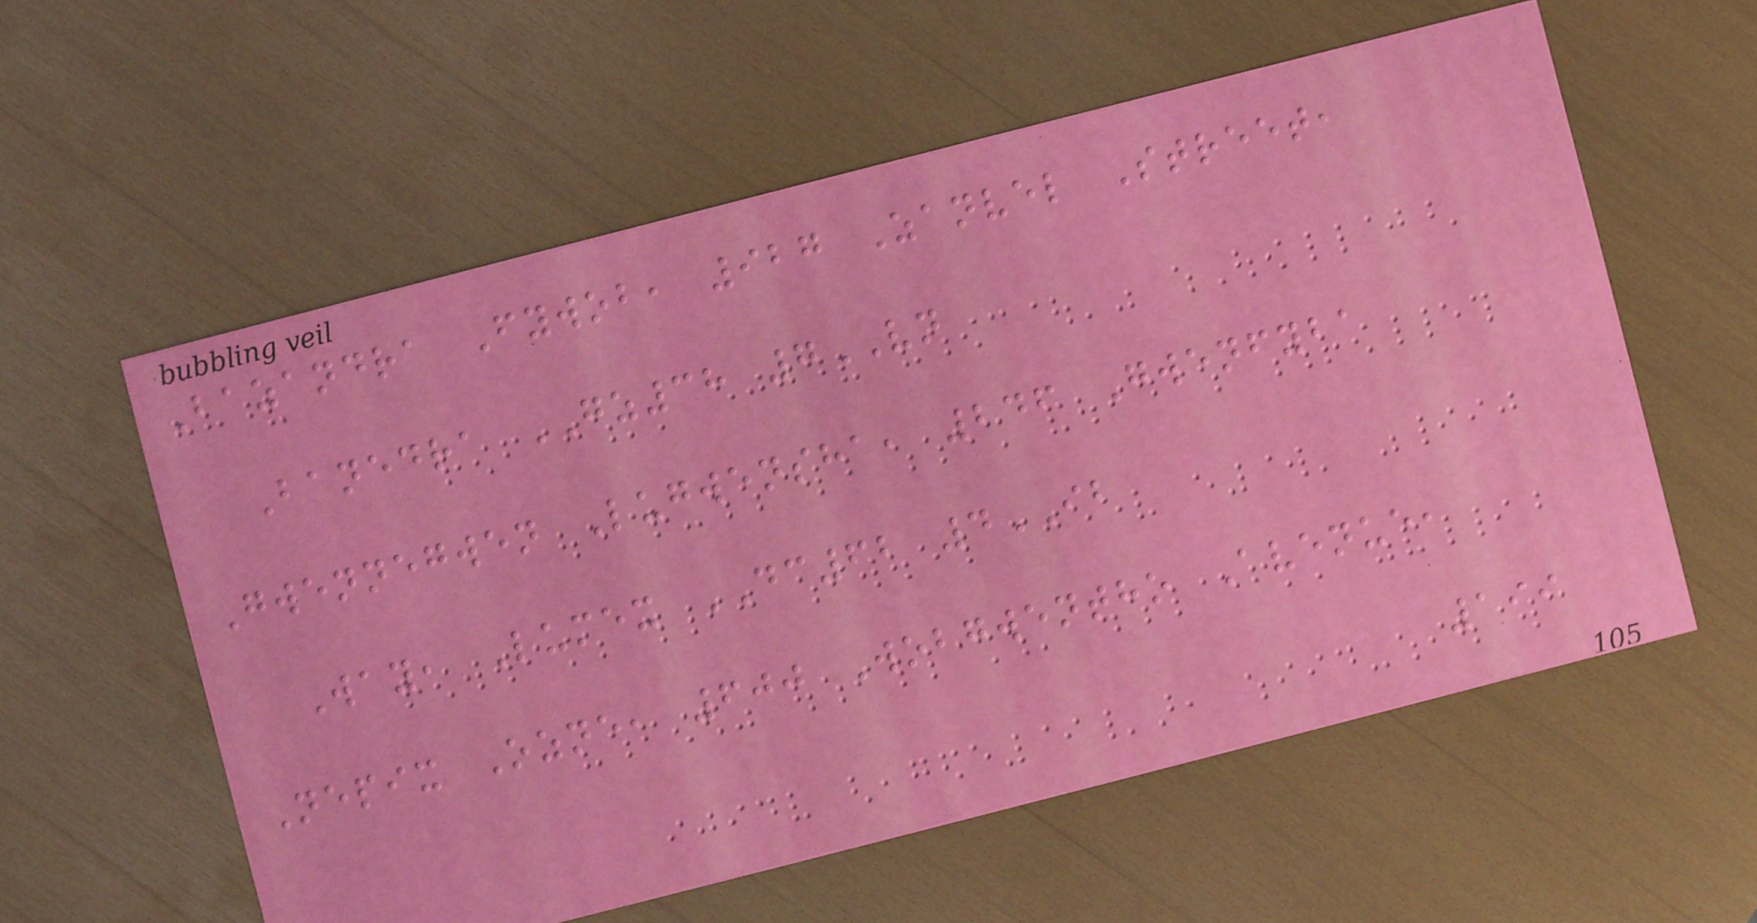Bazandra Fywob, 927 Zanvel Street,
Banedra GZ38 7VN
Gwennegwen Lugwensha, 246 Gwenfyba
Way, Lumex DC62 4IB
Nepix Ozne, 600 Wobgwentho Avenue,
199
